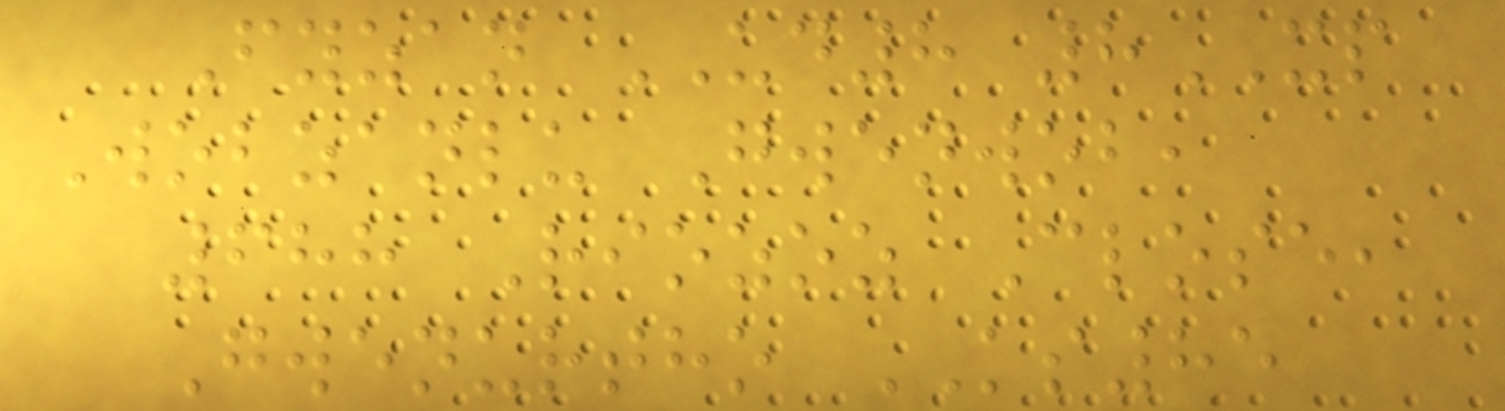Fyzan UD8 8XP
Wobzanlu Gwenwob,
688 Riozoz Close,
Gwenurtho KS85
